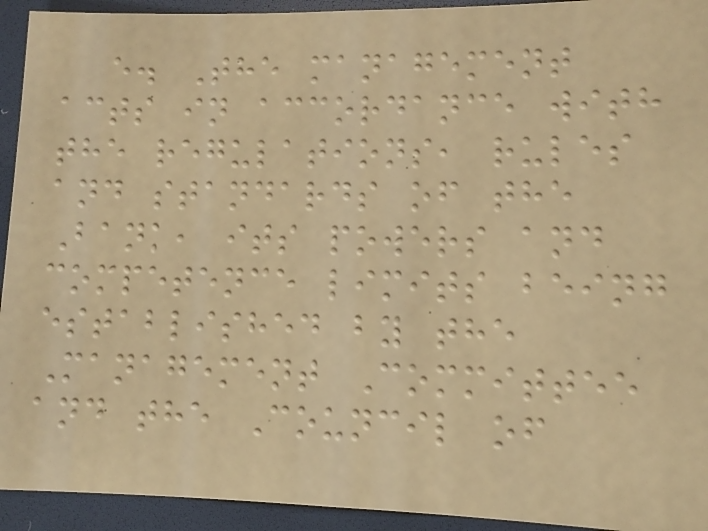e. The management
acts in accordance with
the regulations, rules
and standards of the
Bank, its powers and
competence limits being
established by the
Management Committee
and the Council of
